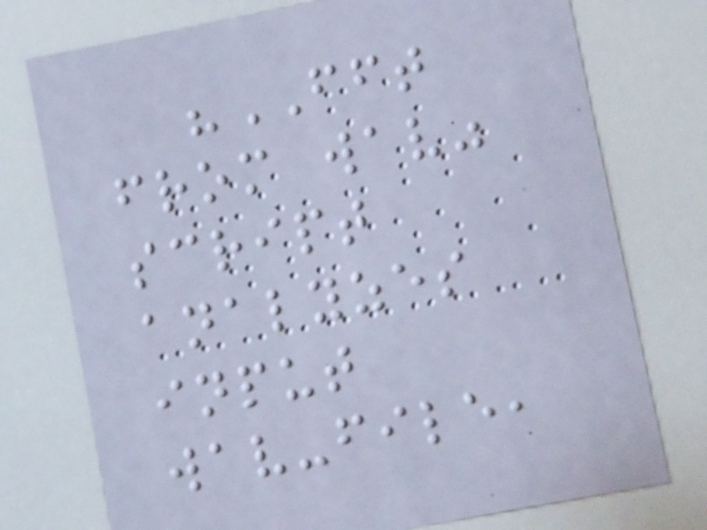"FFT
from wav"
script
analyzes
input
wav-file,
